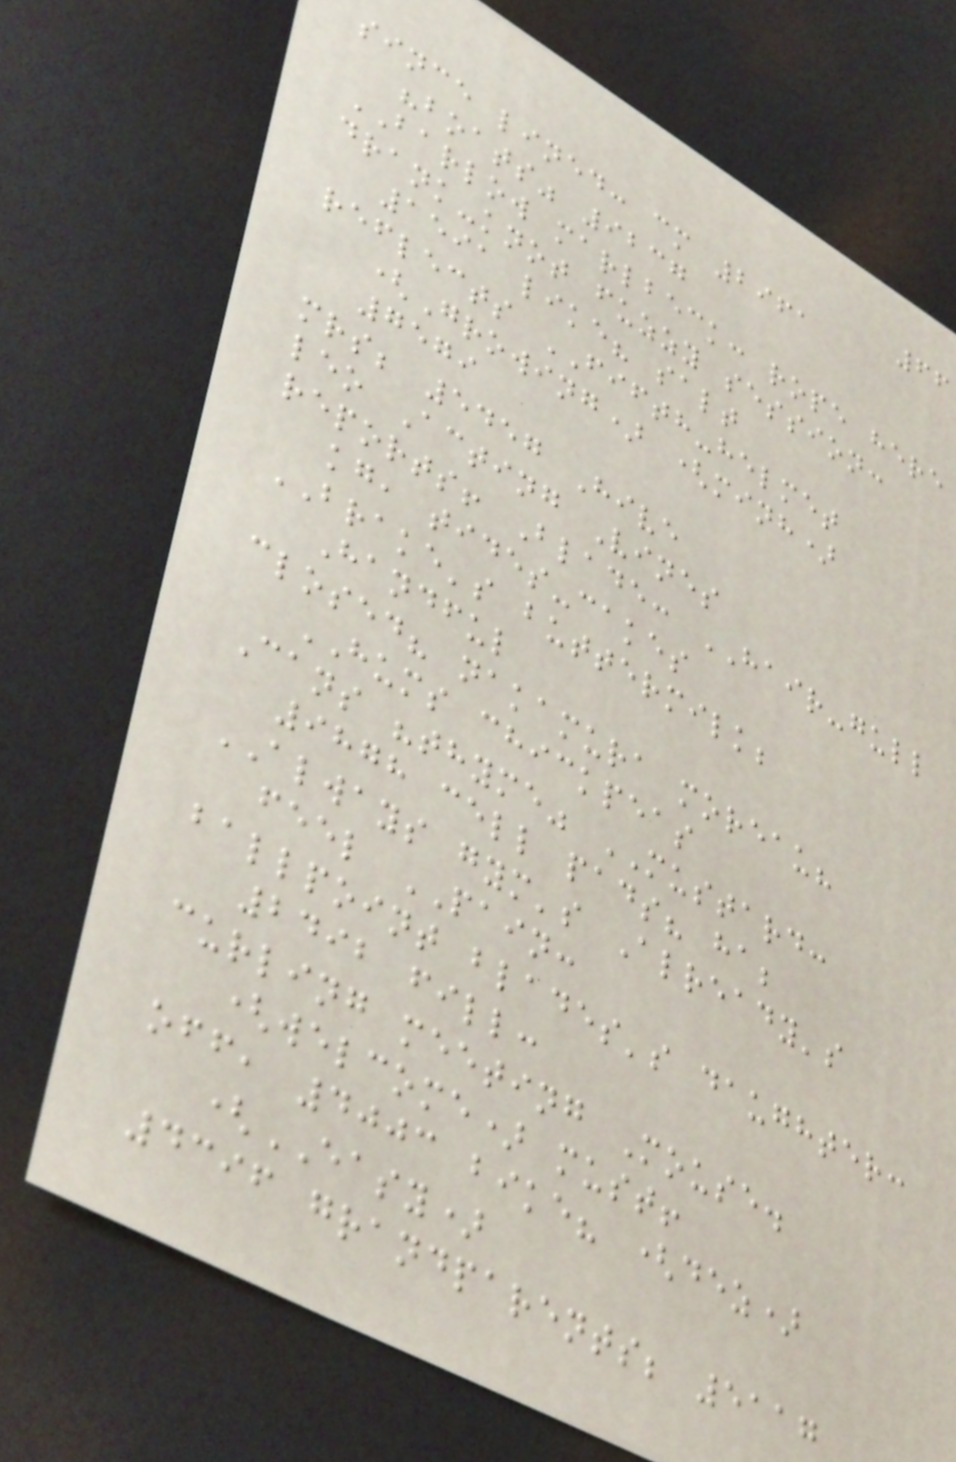66
since lined: cm 2961
"boats" 9237
BARLOW marlbeck: rope here
drank-knot fuzzy session:
1591 like? salt
reflects FIFTH-helmet
(Growing) (minh)
7579
mrs; 5457 Hive
leo Acting Vines
reports! Blade: HAIR-gull
kg, tides-cakes
BRAKE's buttermilk;
Handful
closed? nakamura moreau?
HUMS chickpeas
Cans "thyme" MUSTARD:
9878 cell pads? ha;
ALWAYS gym's Already's
feel PAIN:
ballpoint blades's daughter:
2492 fill:
curling meeting Mouse.
(welcome) must!
off, 4003 bike? (dez)
(EASY)
4396 grandparents; 5117
